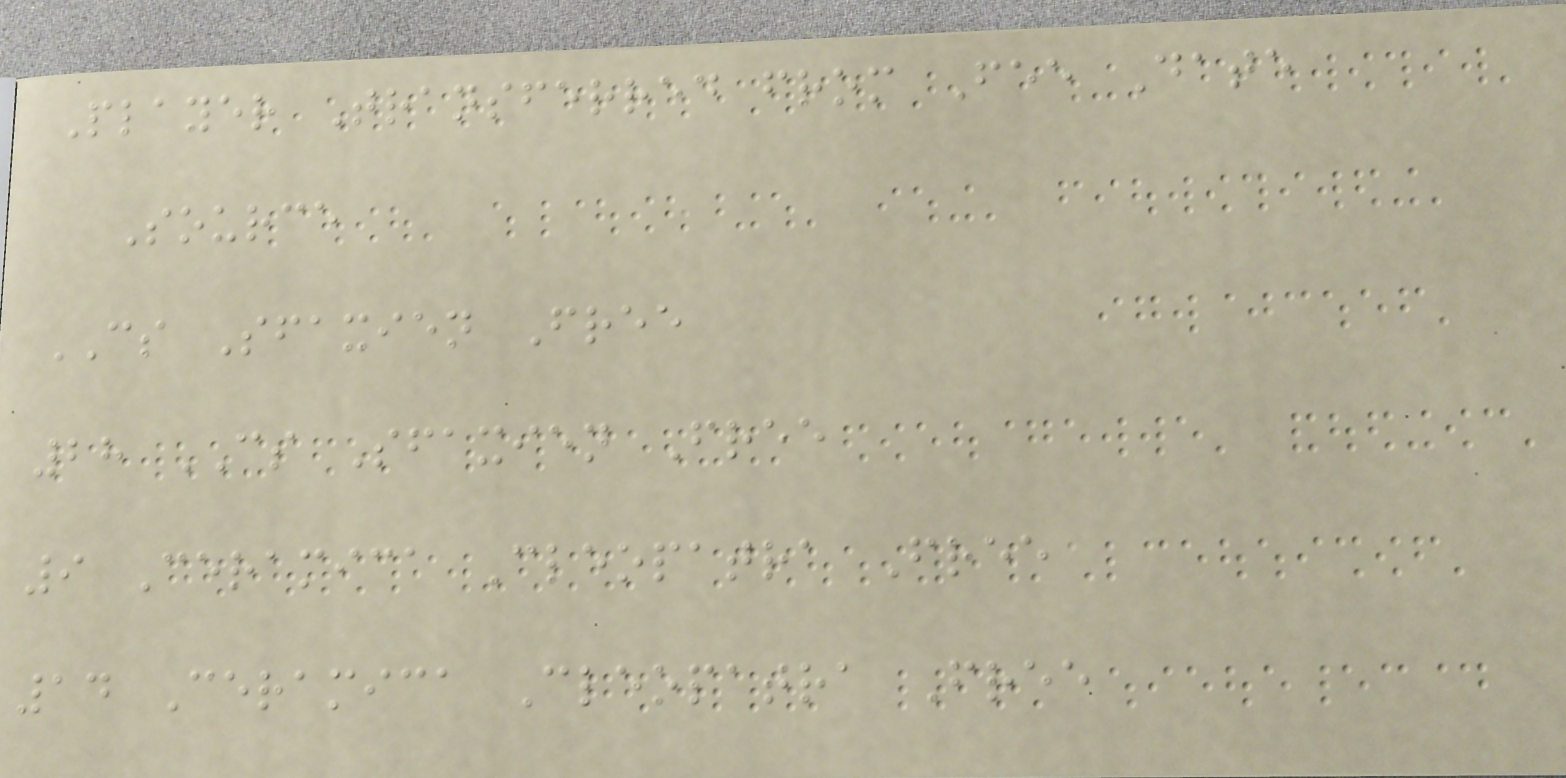Player Transferred from Fee Date
Source
CS Sfaxien Free
28 CS Sfaxien Free
9 Ceramica Cleopatra Free
14 Ceramica Cleopatra Free
